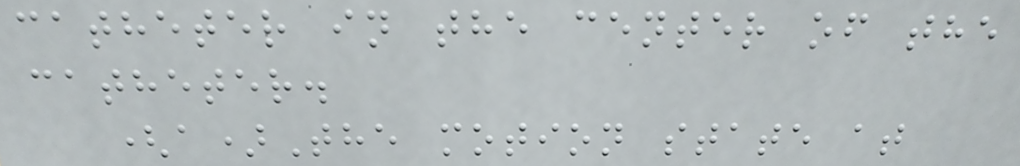catheter in the center of the
catheter.
(a)The motion state at
